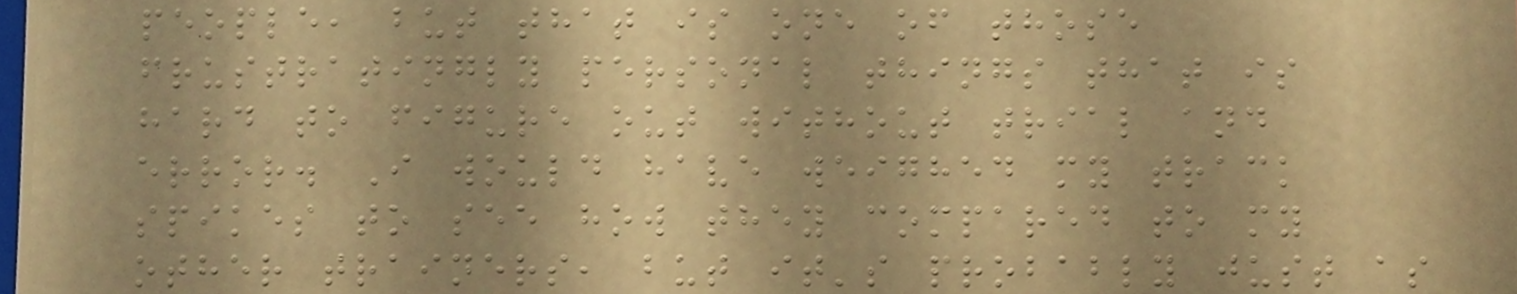people, but that is one of those
frustratingly personal things that is
hard to figure out without trial and
error. I would have weighed my track
spikes to see how they compared to my
other trainers, but it's probably just as
